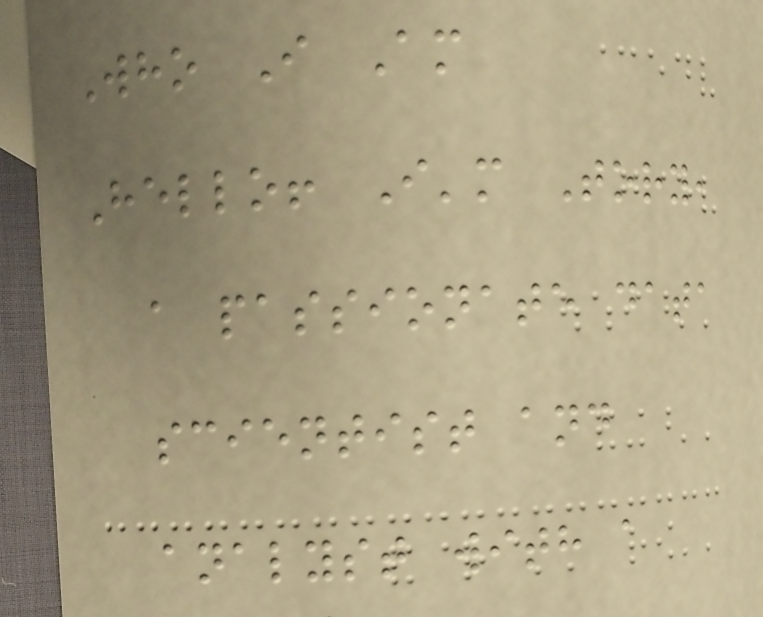Who I Am
Hello! I'm Tory,
a passionate data
scientist and
analyst with a
